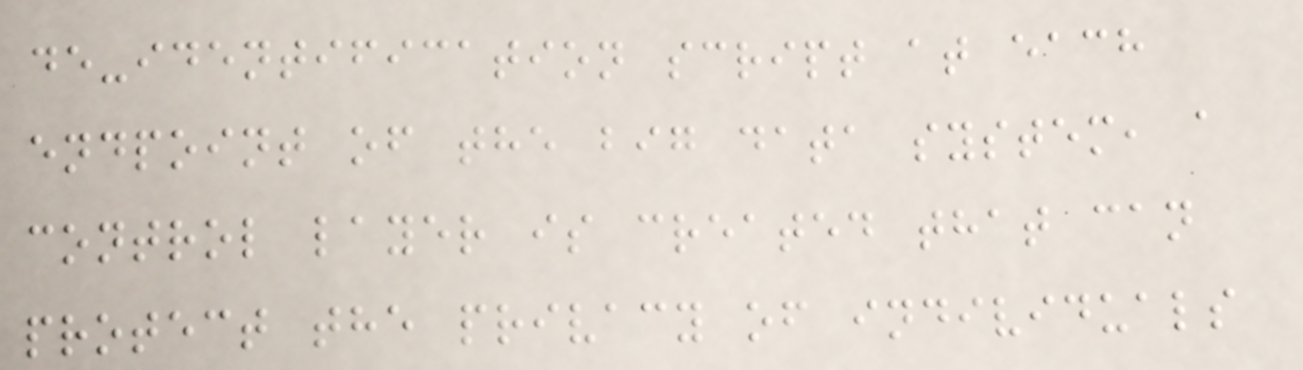de-identification script at each
endpoint of the big data system, a
control layer is created that can
protect the privacy of individuals
